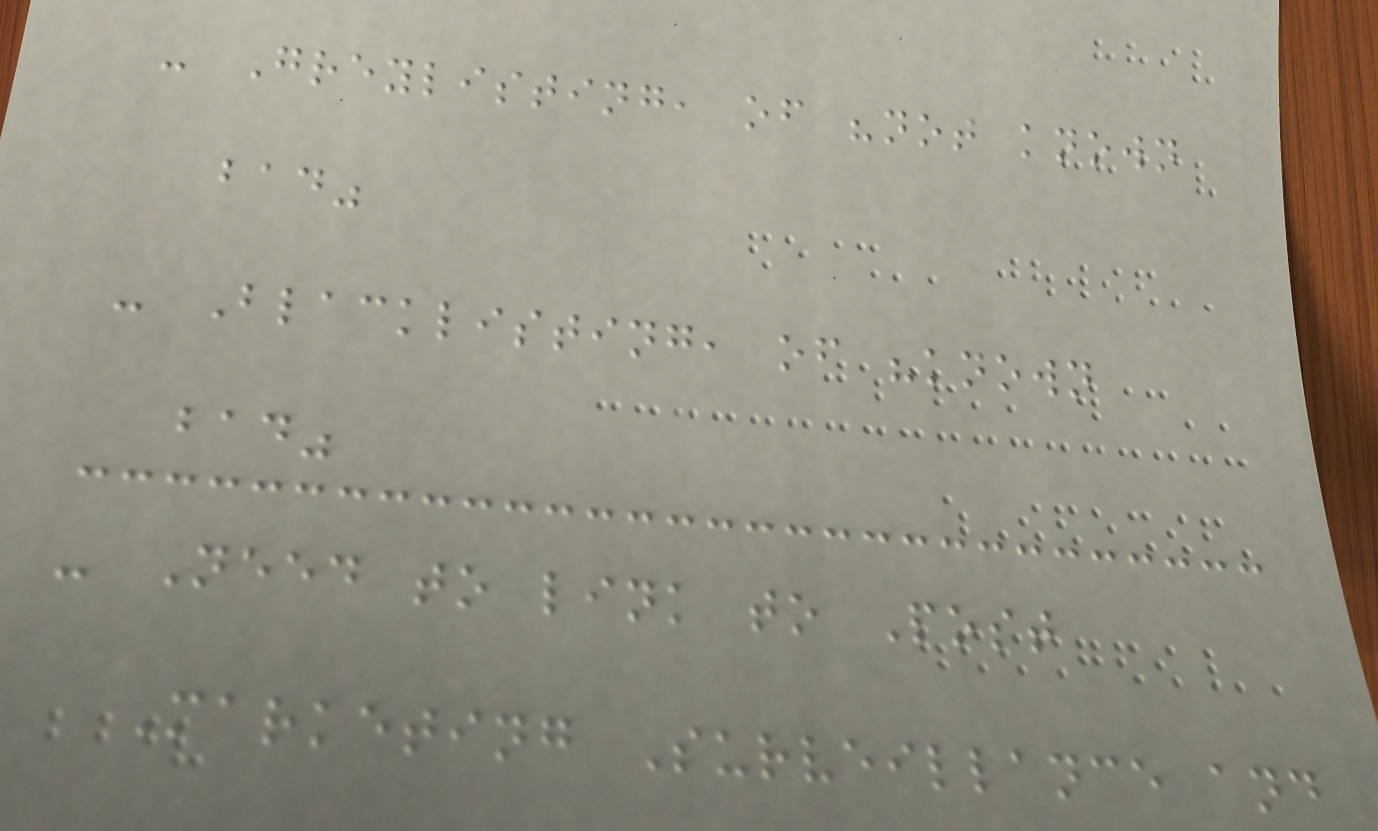- Greylisting, of "not known
bad"
- Blacklisting, of "known
bad"
- Need to link to Post
Marketing Surveillance and
